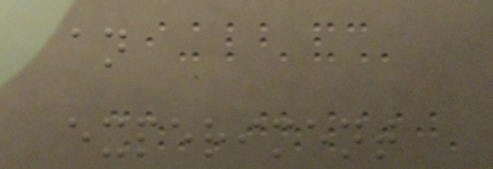an
experiment
